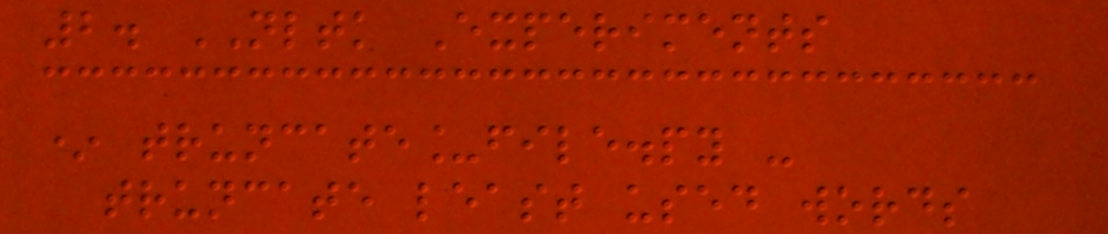2. NLTK Experiments
* truncate_file.py -
truncate least used words
